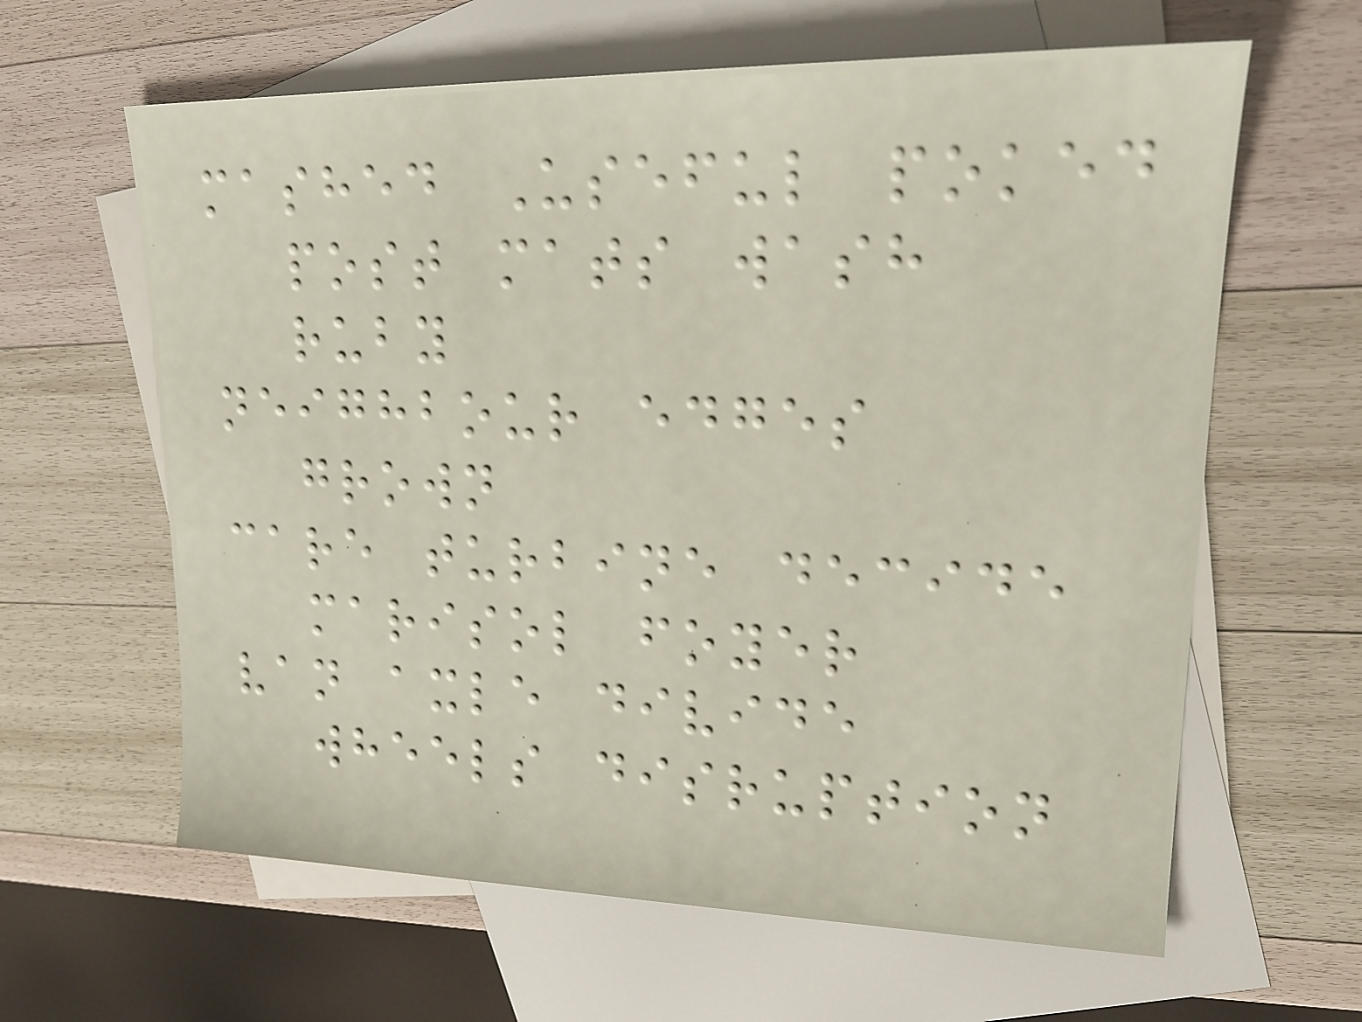mashed Useful poked
post mats wash
ruby
neighbour edges
grown
care turbine decide
marisol foyer
van axle divide
wheels disruption
